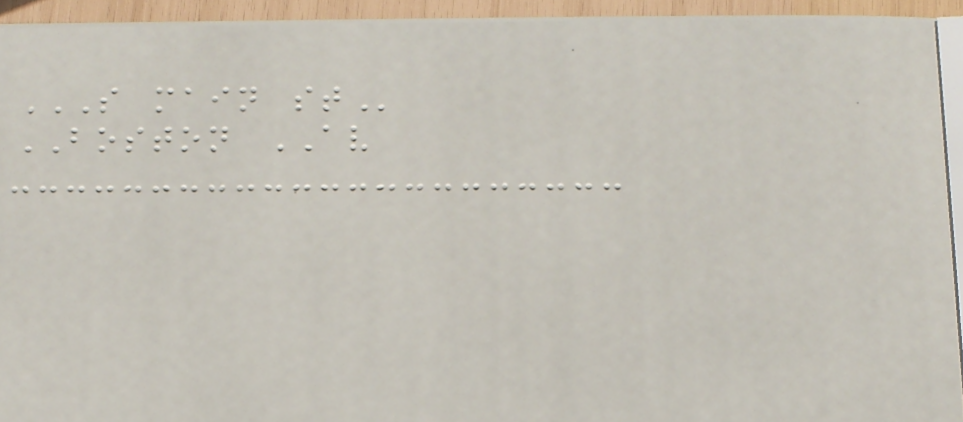S MAIN ST
BOSTON AV
